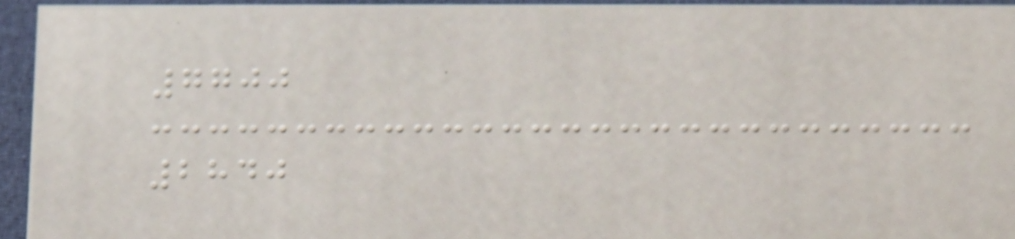7700
2840
